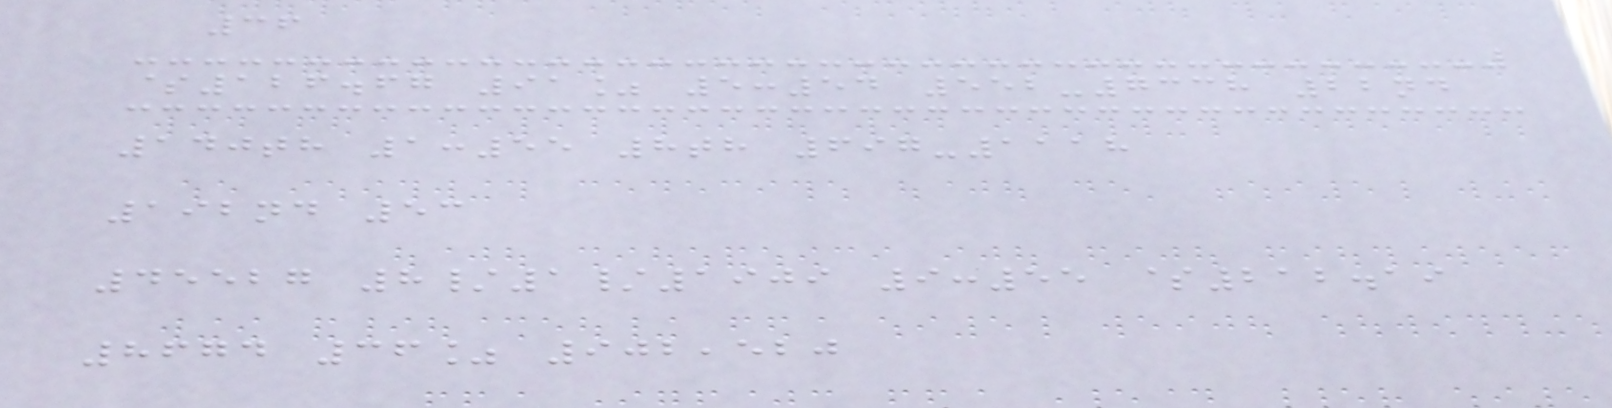36
$126.67 91% 5:54 552-7338 22nd
140th 1:55 8th 697-1118
192nd 53
45527 8/1/1909 9:55 $212.19
8674 36% 902,520
